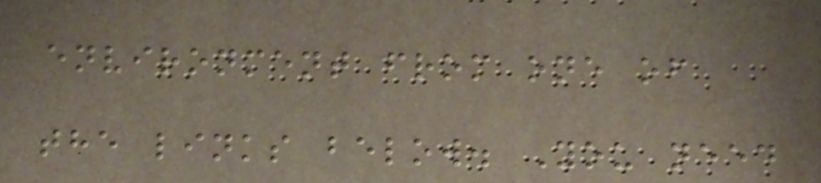environment from one of
the links below. You need
